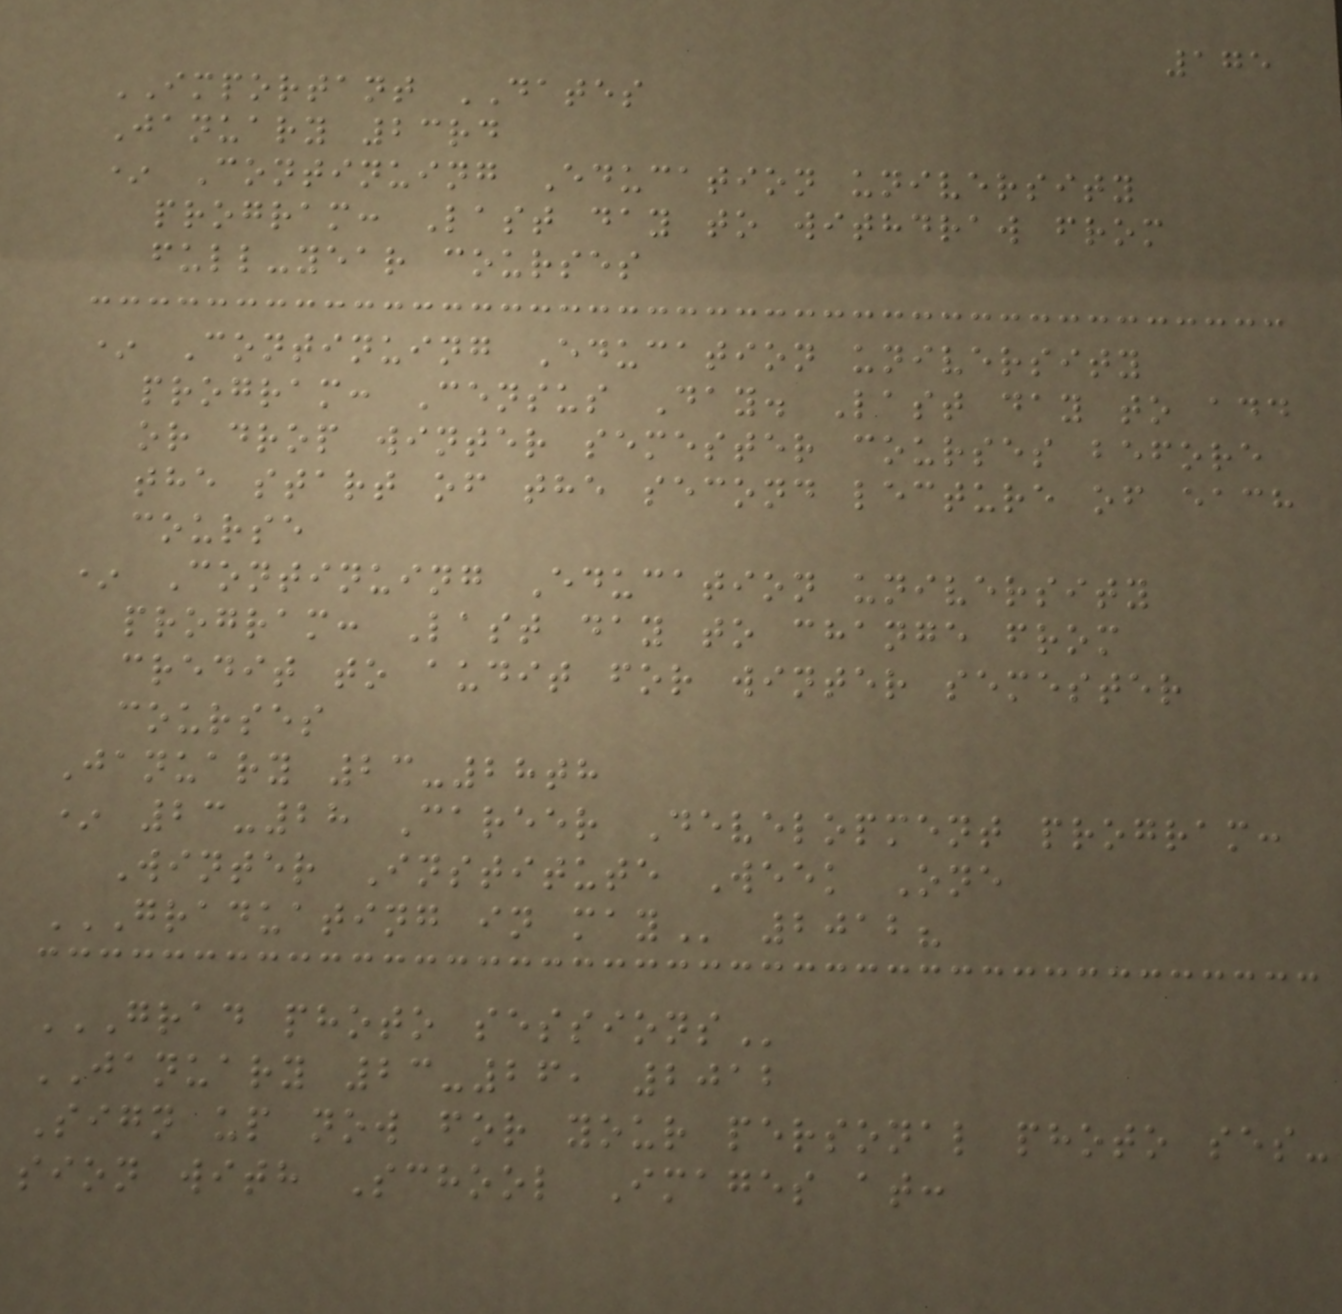175
IMPORTANT DATES
January 23rd
* Continuing Education university
program: Last day to withdraw from
full-year courses
* Continuing Education university
program: Census Day. Last day to add
or drop winter semester courses before
the start of the second lecture of each
course
* Continuing Education university
program: Last day to change from
credit to audit for winter semester
courses
January 23-28th
* 23-28 Career Development program:
Winter Institute Week One
GRADUATING IN MAY 2012?
GRAD PHOTO SESSIONS
JANUARY 23-26, 2012
Sign up now for your personal photo ses-
sion with School Images at:
